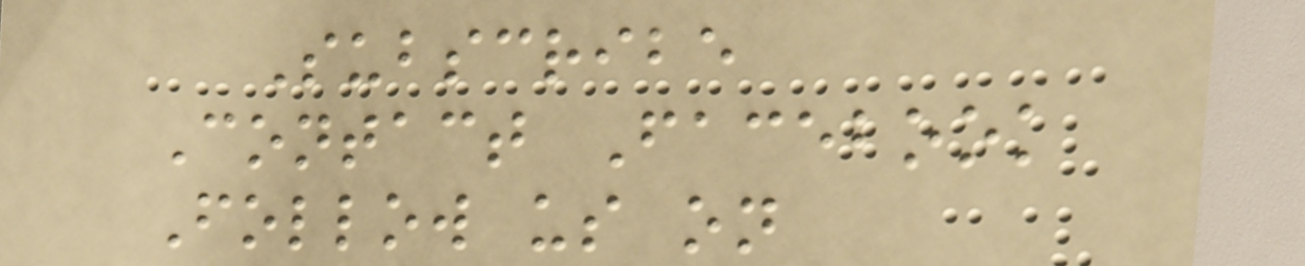Subscribe
Contact Facebook
Follow us on
